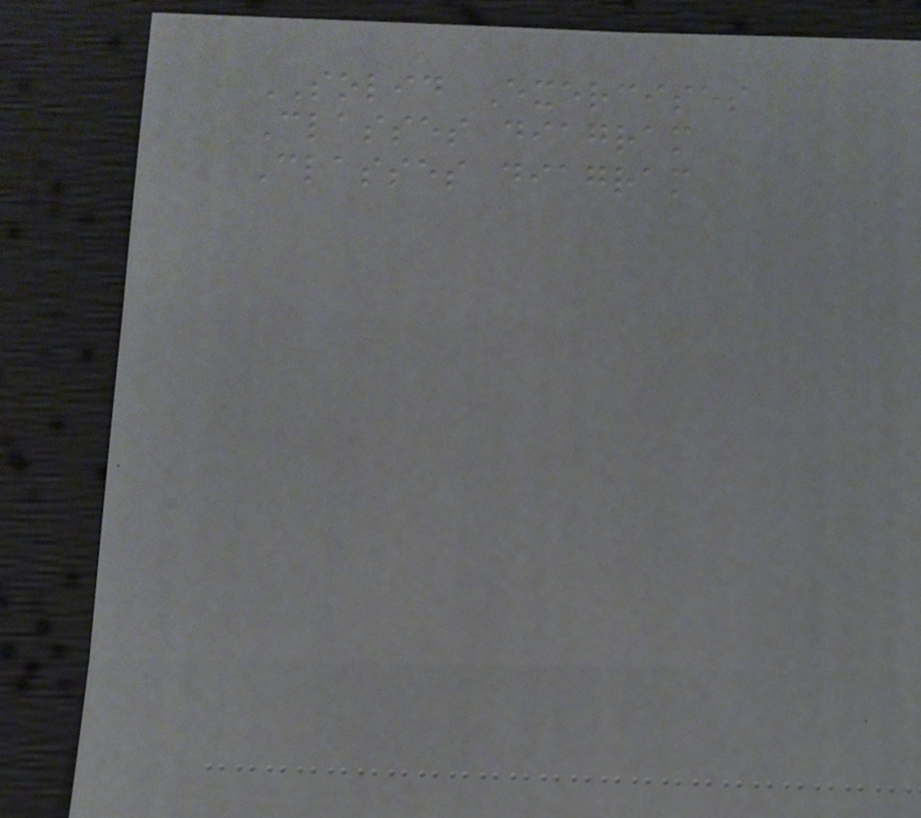SOLID Exercises
Classes diagram
Classes diagram
